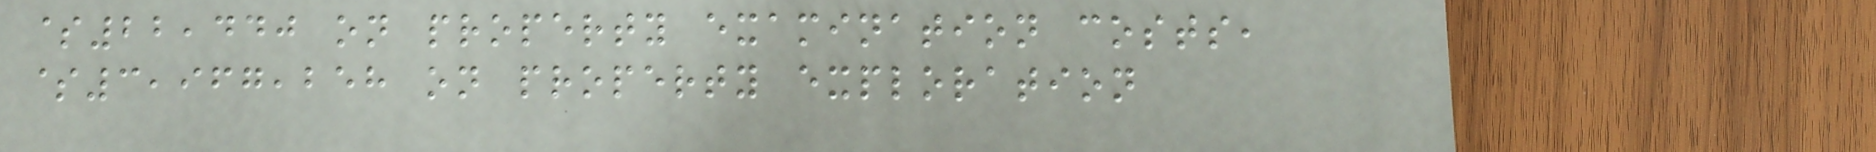$22,440 on property examination costs,
$3,967,258 on property exploration
